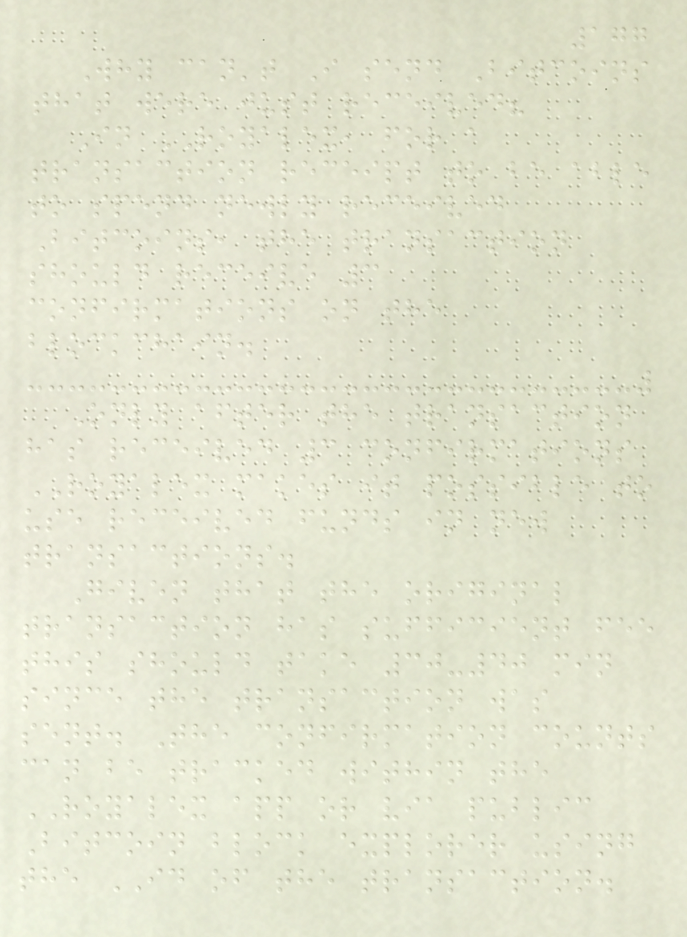177
Why can't I send Bitcoins
that were just received?
In ROYALEX, for a
transaction receipt to be able
to spend newly received
Bitcoins, the transaction
should receive 3
confirmations on the
blockchain.
Only after the transaction
has received 3 confirmations
ROYALEX makes it possible to
use received funds in new
transactions.
Given that the original
transaction has sufficient fee
this should take 30-40 min
since the transaction was
sent. The confirmation counts
can be tracked within the
ROYALEX app or via public
Bitcoin block explorer using
the ID of the transaction.
